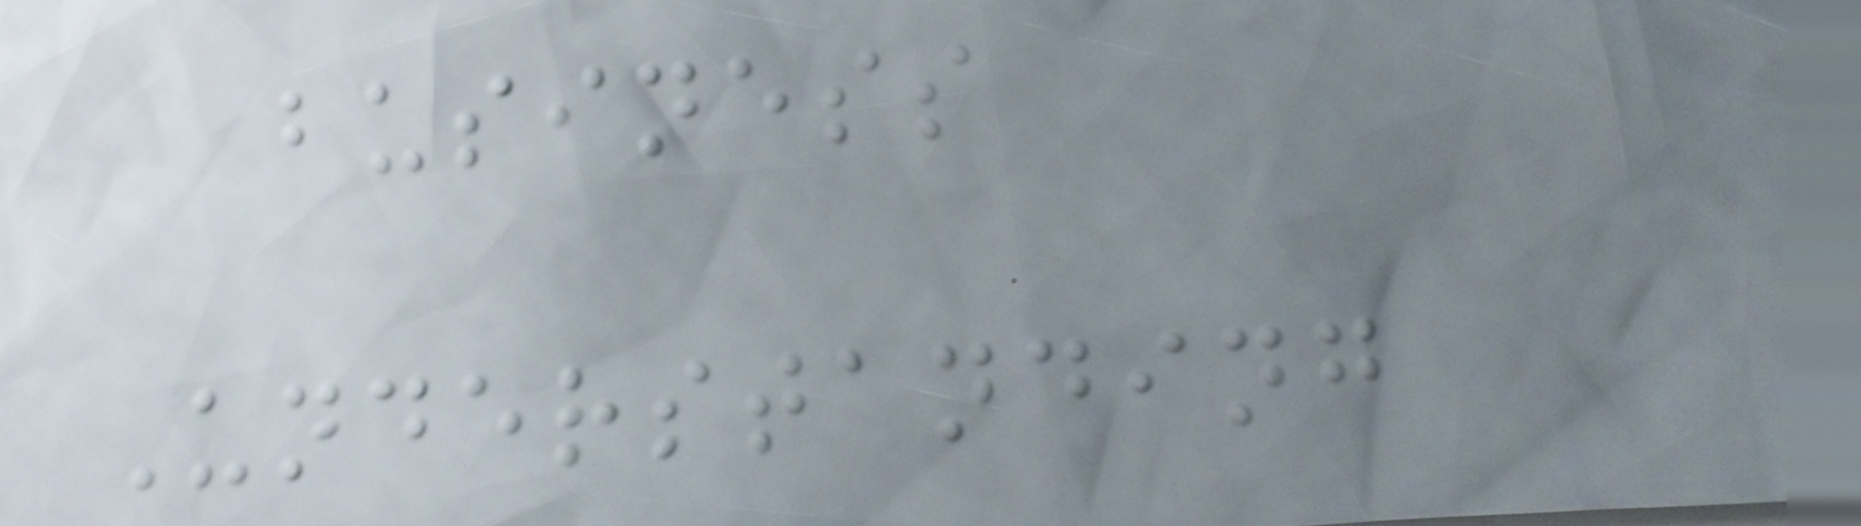business
Understanding
